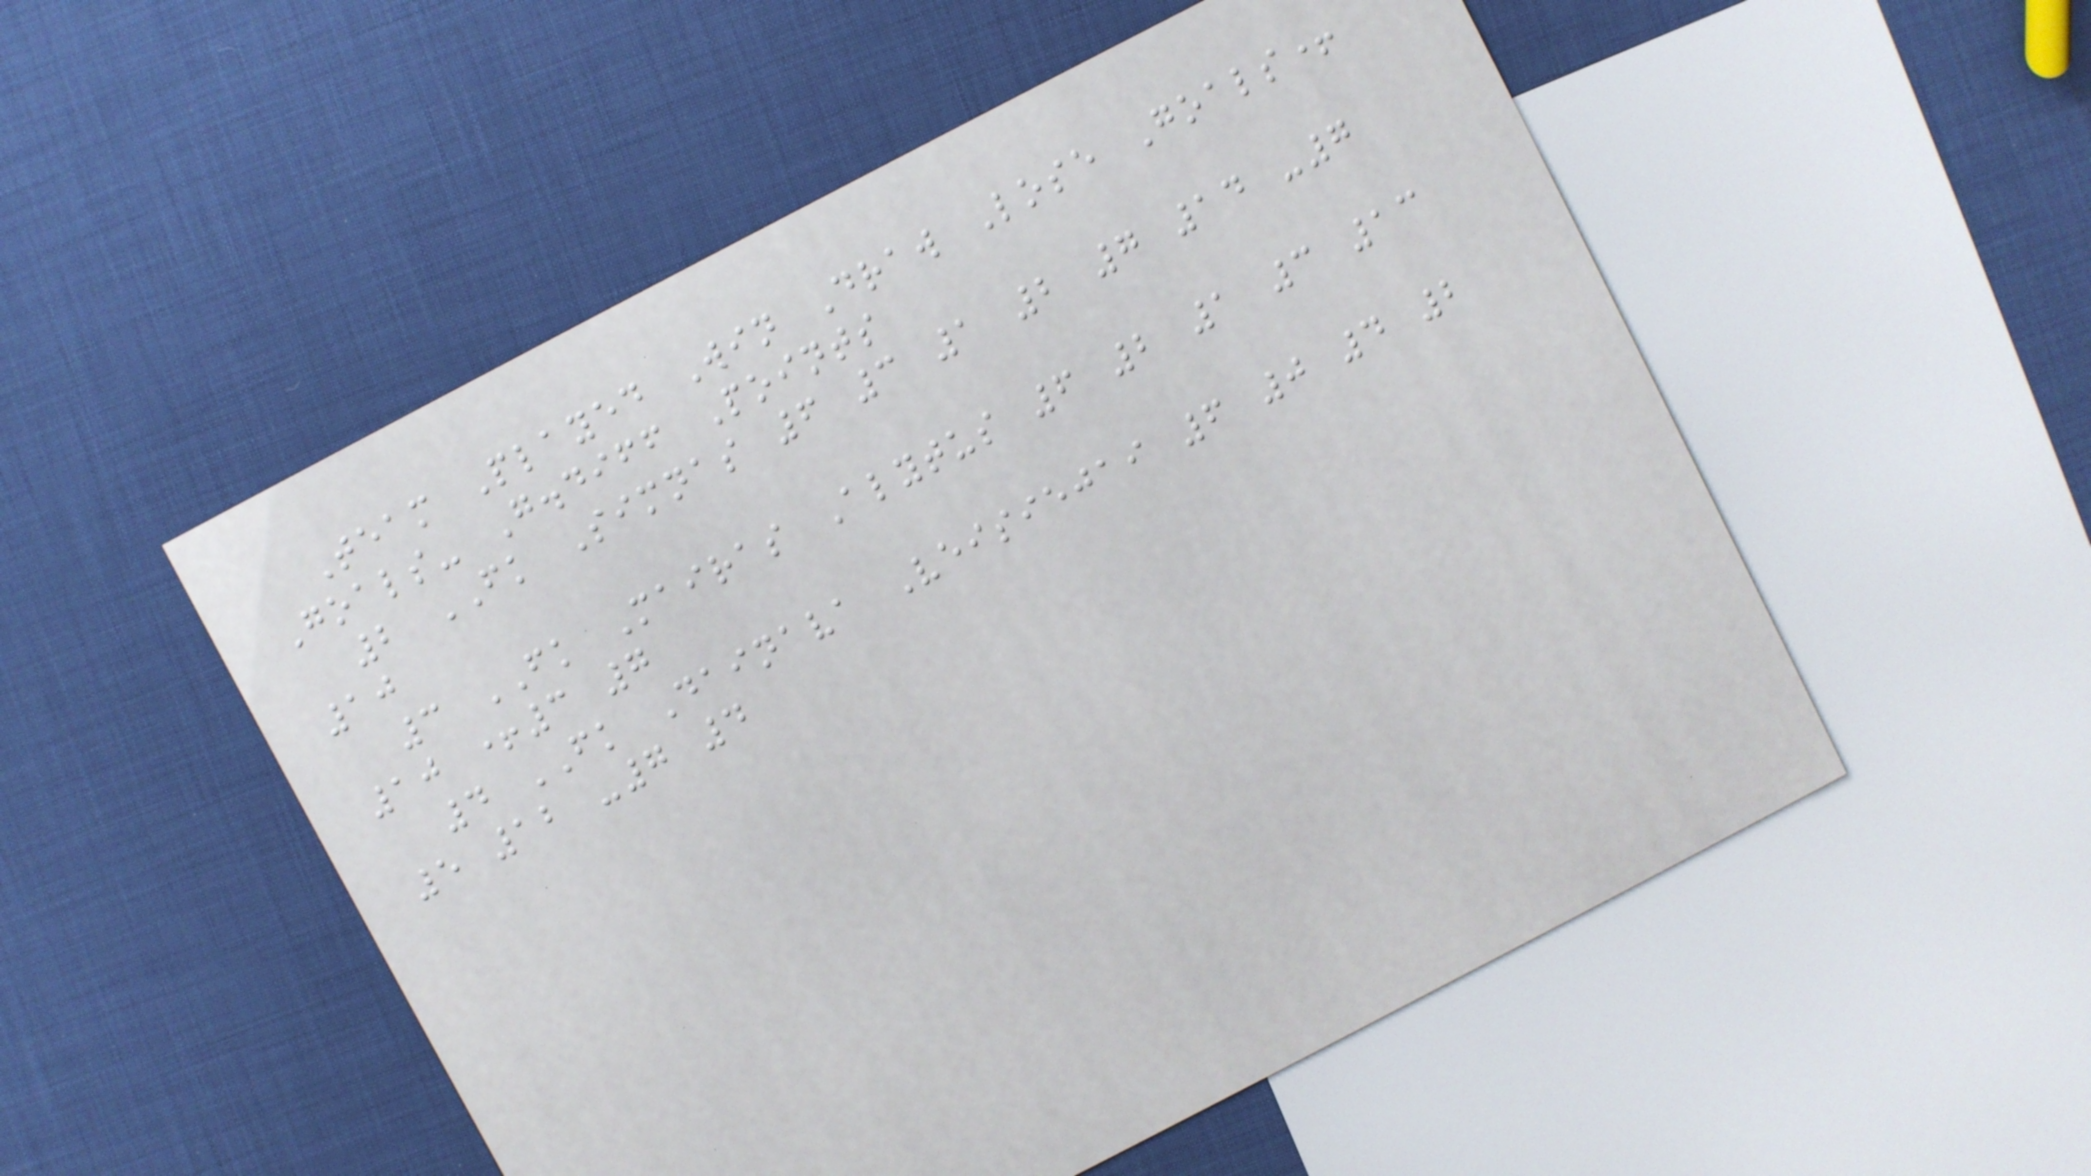Team Played Win Draw Lose Goals+
Goals- G.diff Points
2 FK Simnas 6 3 1 2 7 14 -7
10
3 FK Mairas Alytus 6 2 1 3 13
10 +3 7
4 FK Dainava Veisiejai 6 0 4 2
5 12 -7 4
